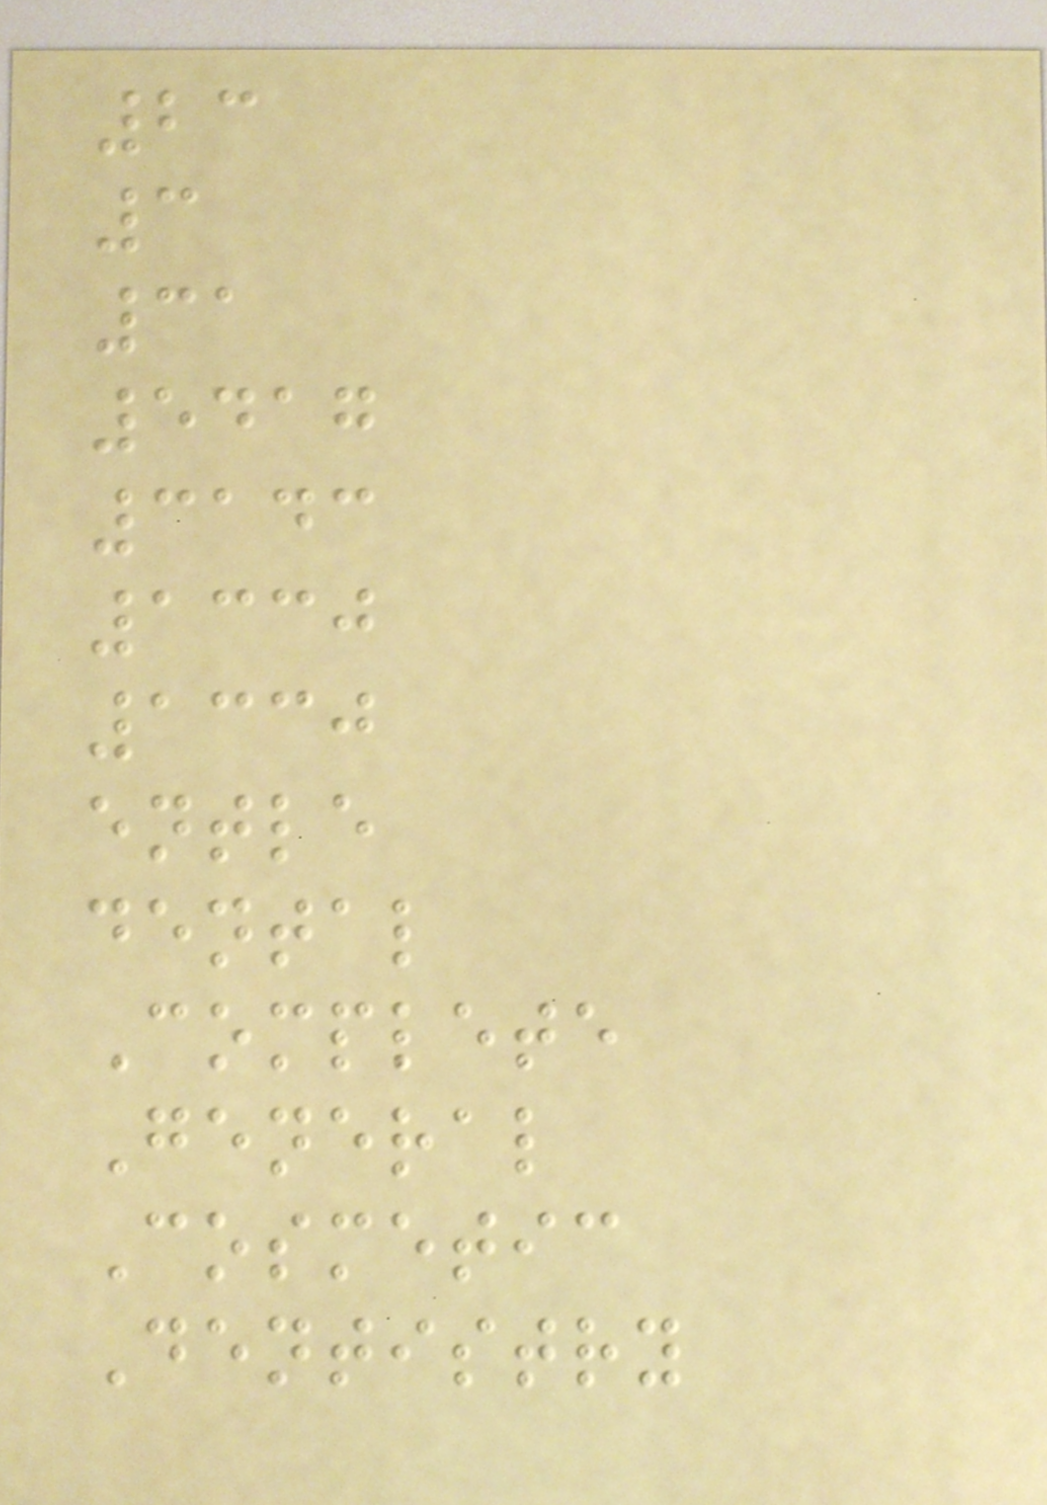23
3
31
5417
3143
1330
1330
entle
dental
Complete
General
Cosmetic
Dentistry
